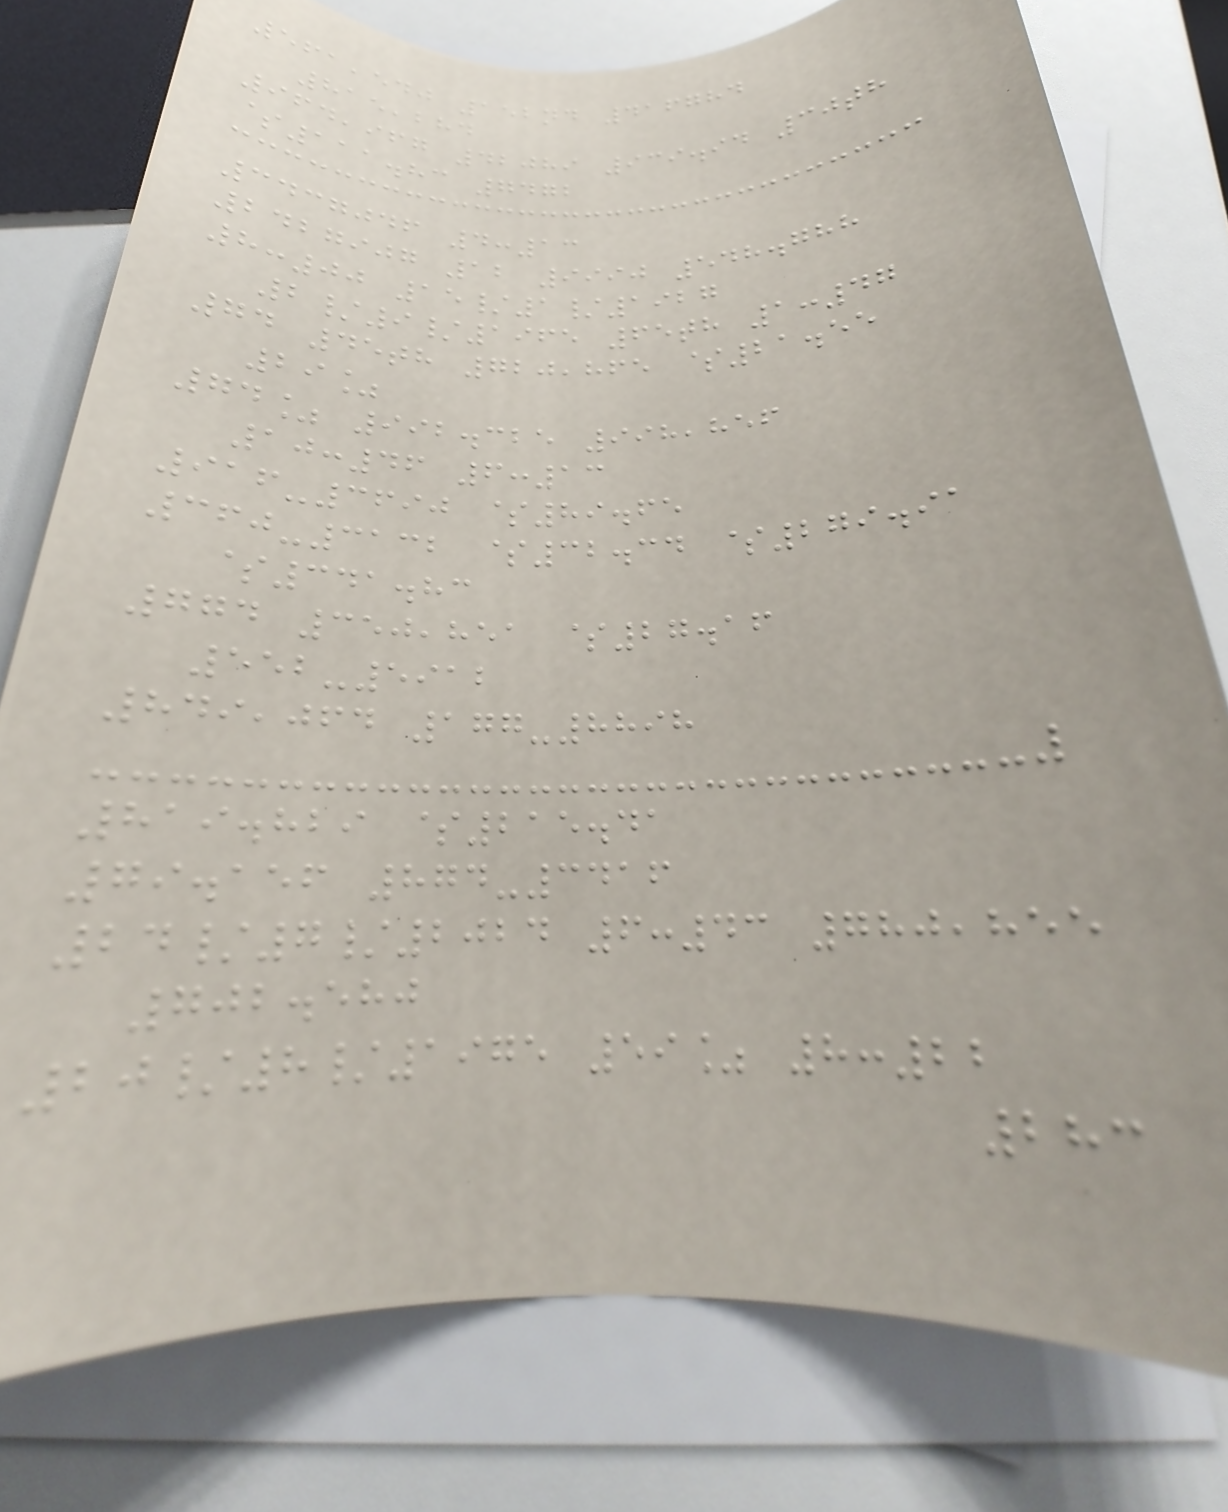561,540 152nd 416784
815,284
964,967 42089 939.94 30th
$111.83 7472
3437046 4:13
2427907 12 9990 548.788
8:00 15/1/1927
2/9/1965 65th 1:47
74 45th 720,865 $21.55
29%
74% 992.325 998,856
10:46 6:13
916-3690 $89.65
360-3132 $32.34 $279.91
$341.83
774 350,851 $27.16
552-5912
849,064 177-8898
819.829 $215.41
79.156 874-3416
24/7/2024 6:43 780,855
702.580
20/8/1975 59% 8:22
283
